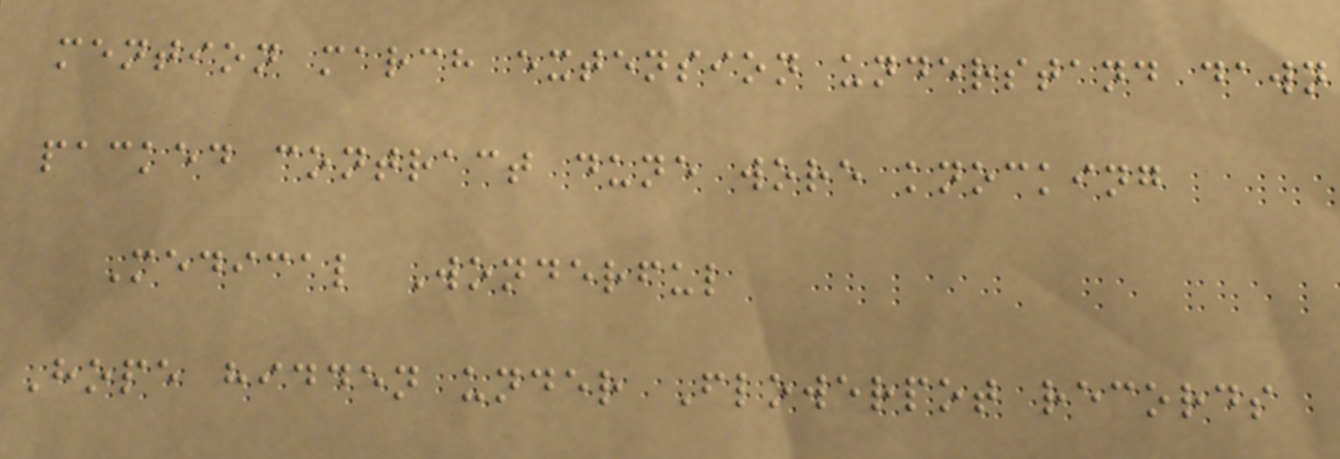mention march extension understand dawn
packed contract dune wore knocking
Medical Wonderful
Hope hidden under Flowerpot records
